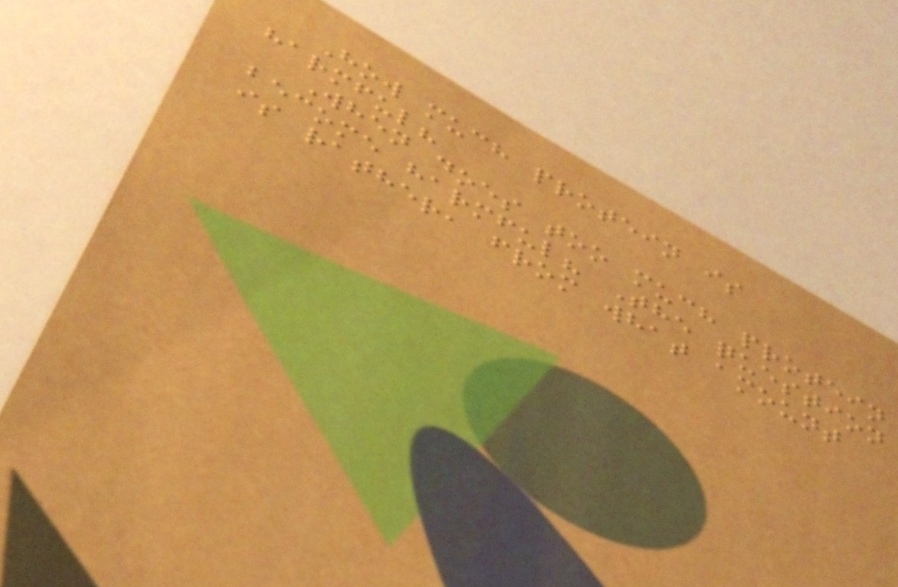How much protein is
harmful?
When does too much protein
become harmful? The question
is rather, from what amount
